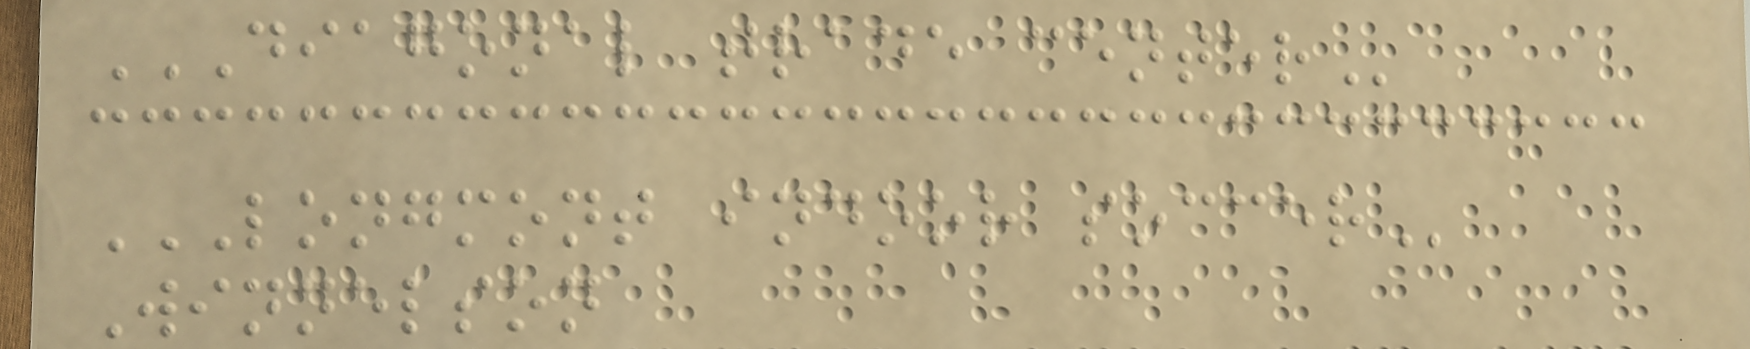DIAGONAL TRADE CENTER
LONGMONT INDOOR SOCCER
Winnelson
